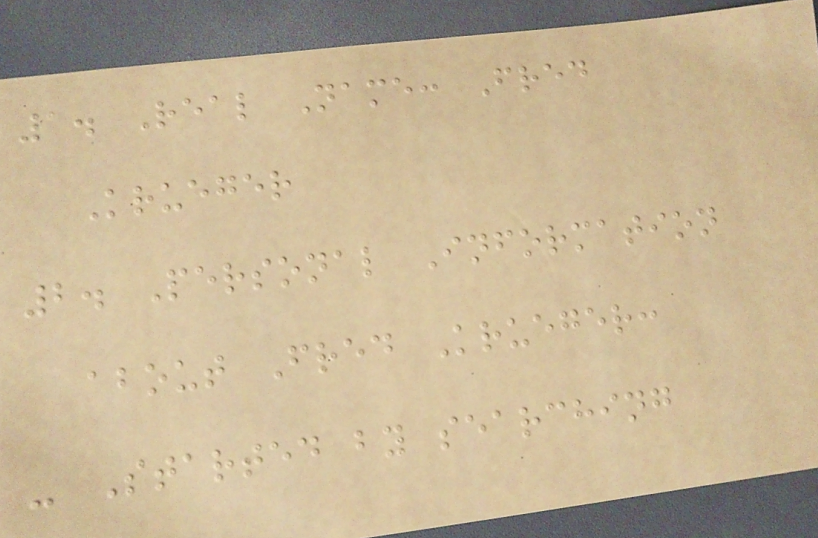1. Real Name: Fred
Krueger
2. Personal Information
about Fred Krueger:
- Started by searching
